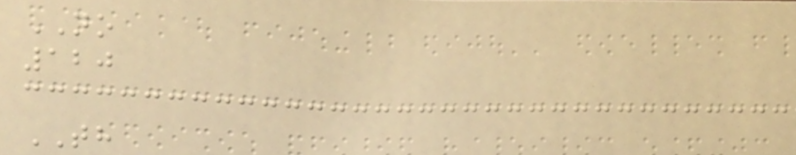NO
120
TH
